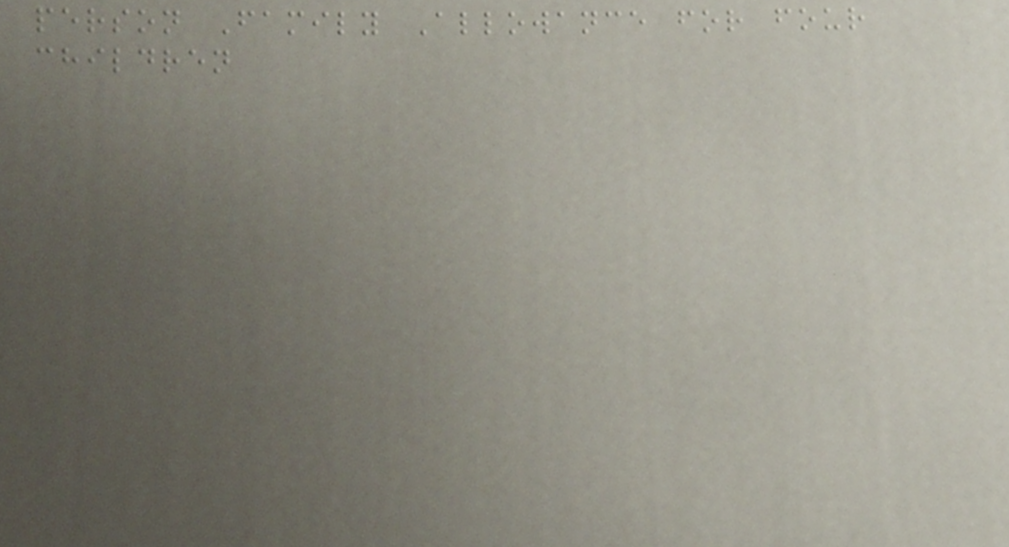person Family Allowance for four
children
